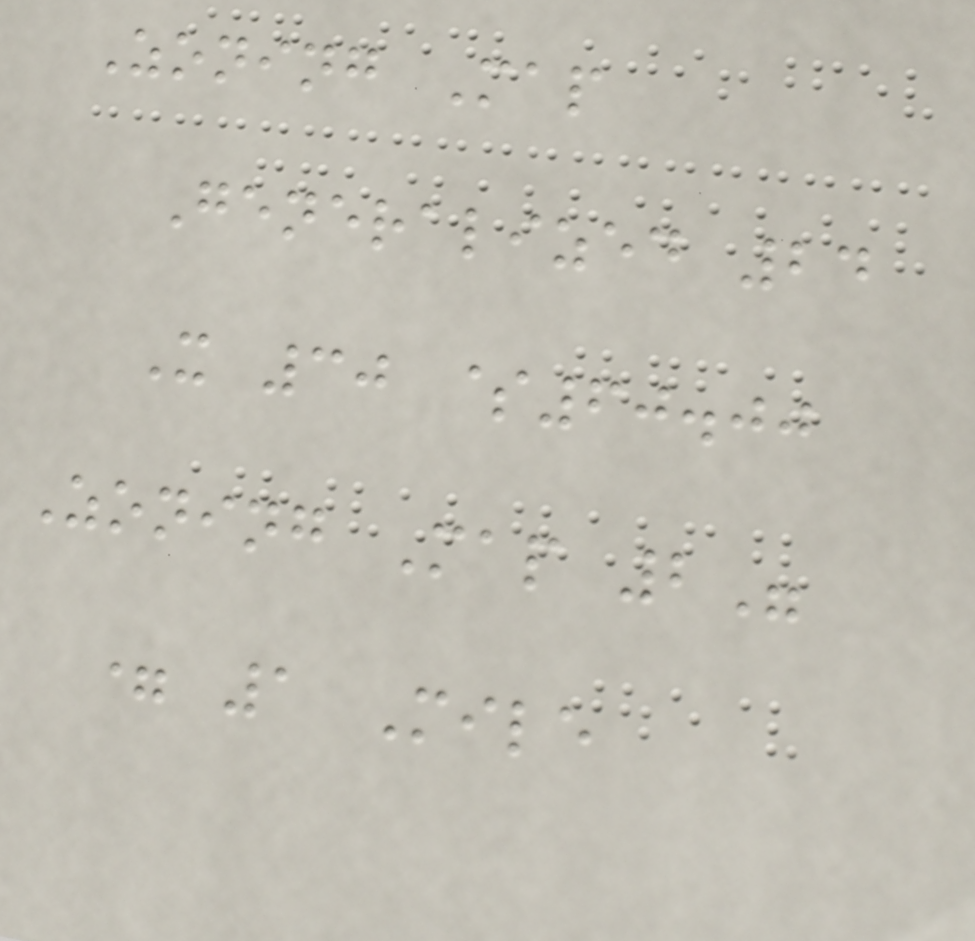Zoning Map
Generalized 24
X 30 $60.00
Zoning Map 2"
= 1 Mile
